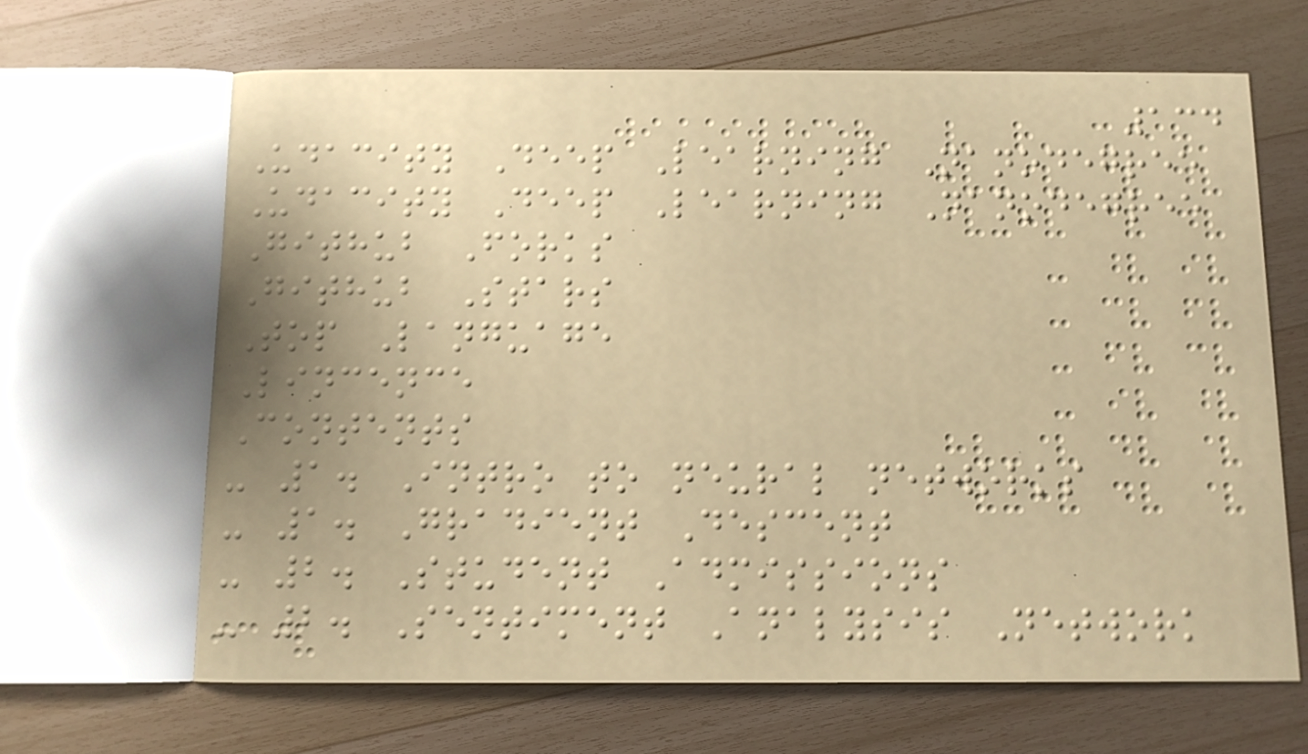134
Udacity Deep Learning Nanodegree
Udacity Deep Learning Nanodegree
Github Forks
Github Stars
Top Language
Lincence
Contents
- 1. Intro to neural networks
- 1. Gradient Descent
- 2. Student Admissions
- 2. Sentiment Analysis Network
